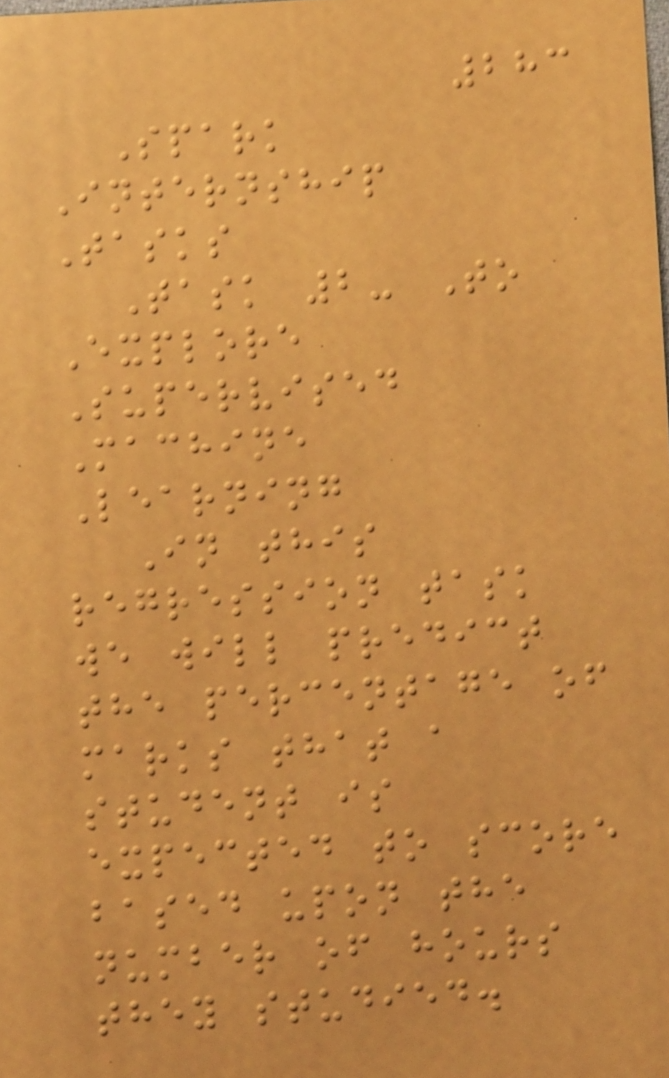283
Spark
Internship
Tasks
Task 2- To
Explore
Supervised
Machine
Learning
In this
regression task
we will predict
the percentage of
marks that a
student is
expected to score
based upon the
number of hours
they studied.
